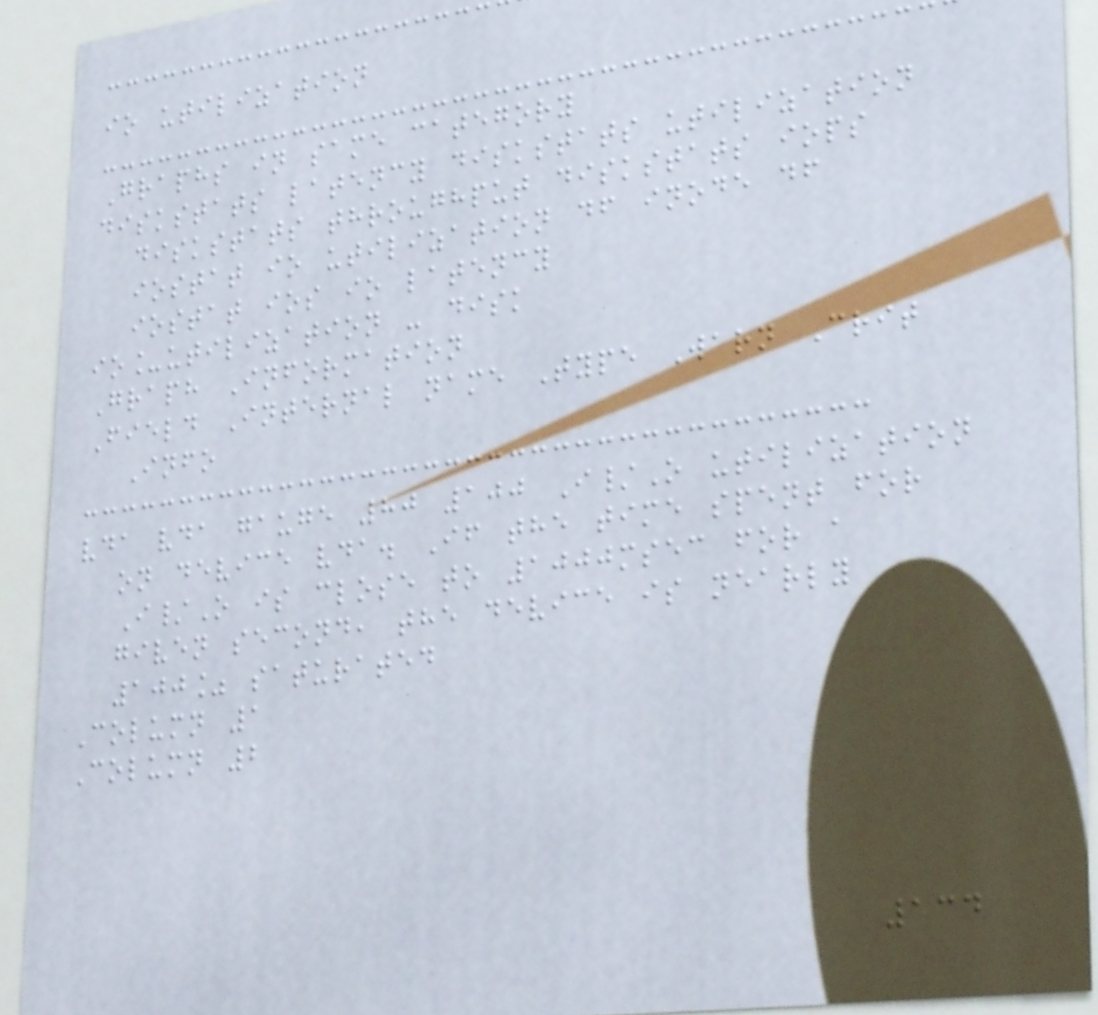io utilization
Graphs in same category
diskstats latency diskstats utilization
diskstats throughput diskstats iops
iostat io utilization df inode df
iostat ios io latency
io_utilization - disk
Graph Information
Field Internal name Type Warn Crit
Info
vda vda gauge 80 100 I/O utilization
on device vda. If the time spent for
I/O is close to 1000msec for a
given second, the device is nearly
100% saturated
Column 1
Column 2
134
